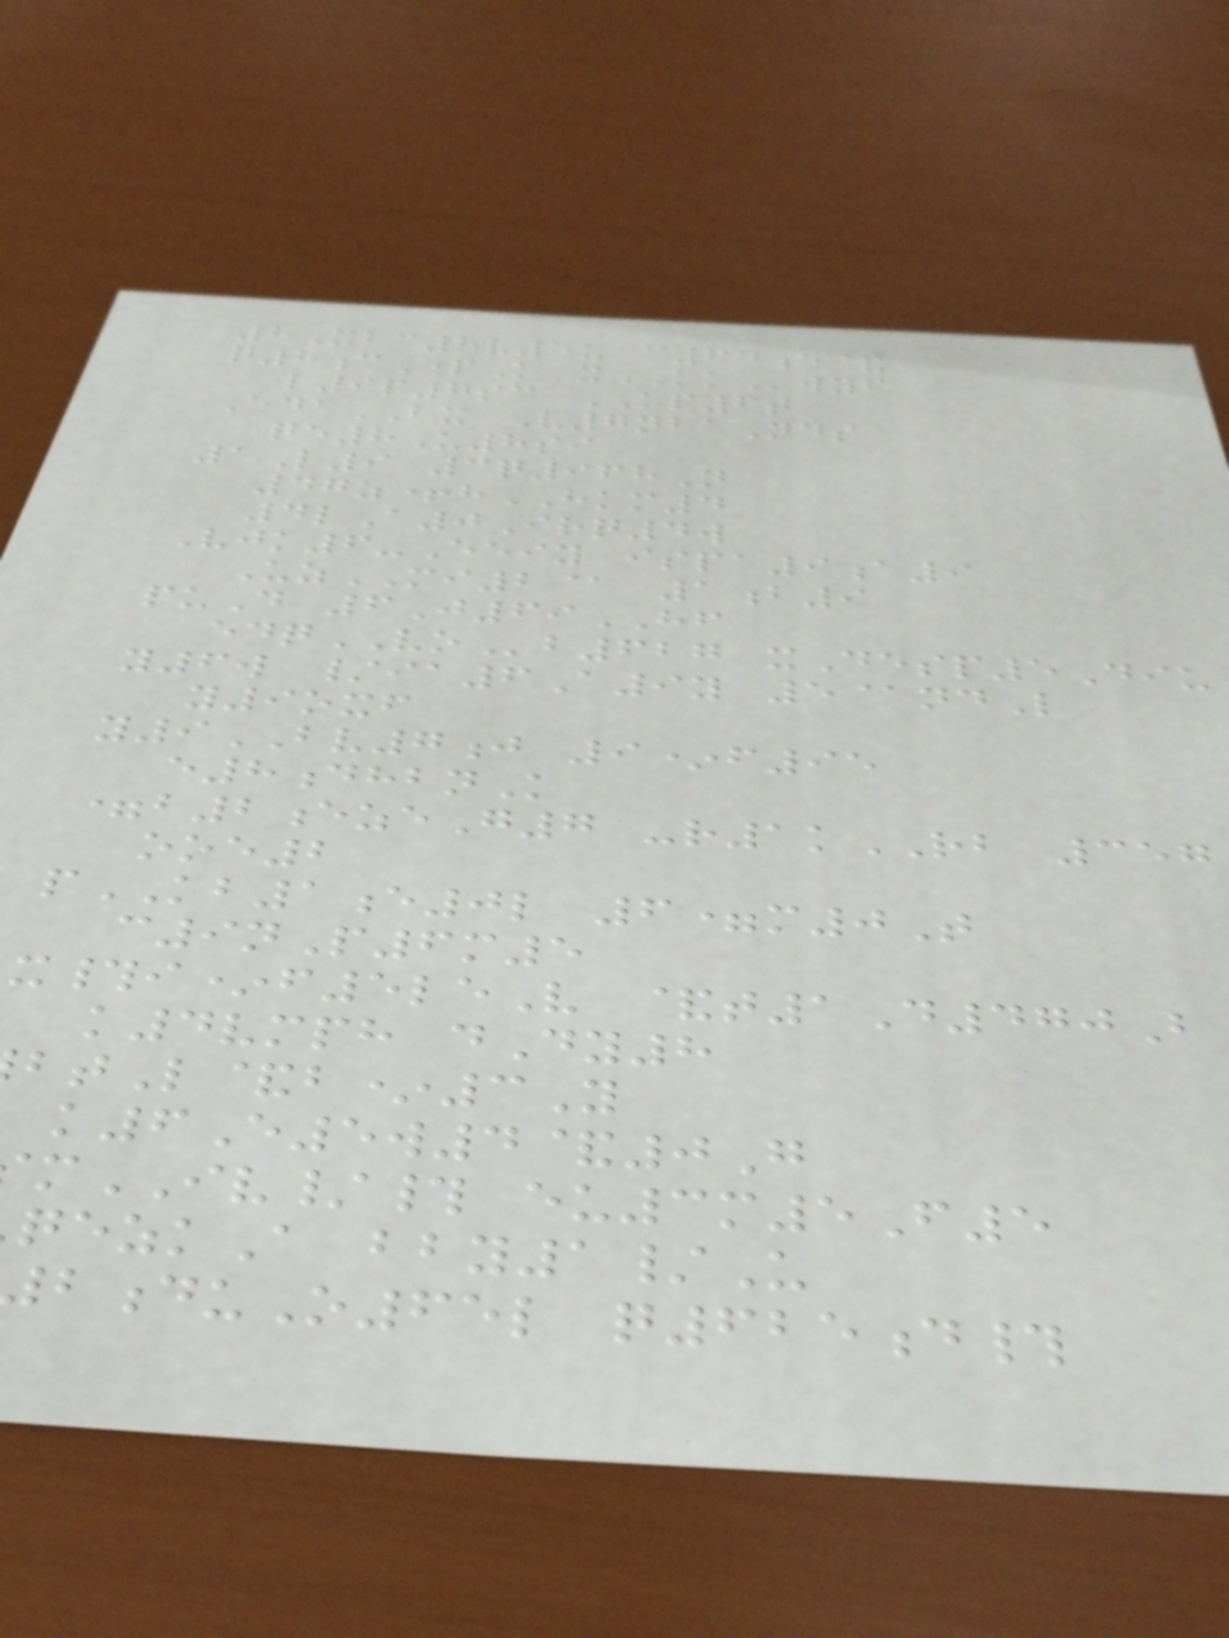8Xbc8v5u c64e&
q8cEpK xKKwyf
l9p7sc KP6t
EdaBX V7nbaNds
qe8U8si
1L9 3q968N
47z+hHKM4
4lA0Irq4w
Vjk6-Eeiy ispa9a9
UzMI2@ 1b9
puD 6J69HF
edqVOb627 xDesp5Diu
y6w /ia6A9y 5@ndL
y9oxf
y9BV7j 9*f95
e8dhbnK
=b2ezeG7 -r1kRB 357
ooe2
pKB1e0l 6=m0T
c9nP6m5
x#i*f5leV &t1D470B
k4vmph dDy8
tL&b*3Y
k6E5w4&0G
mIV/# eu3m5F5
ezkA bby1/U
duO65l q625d#
